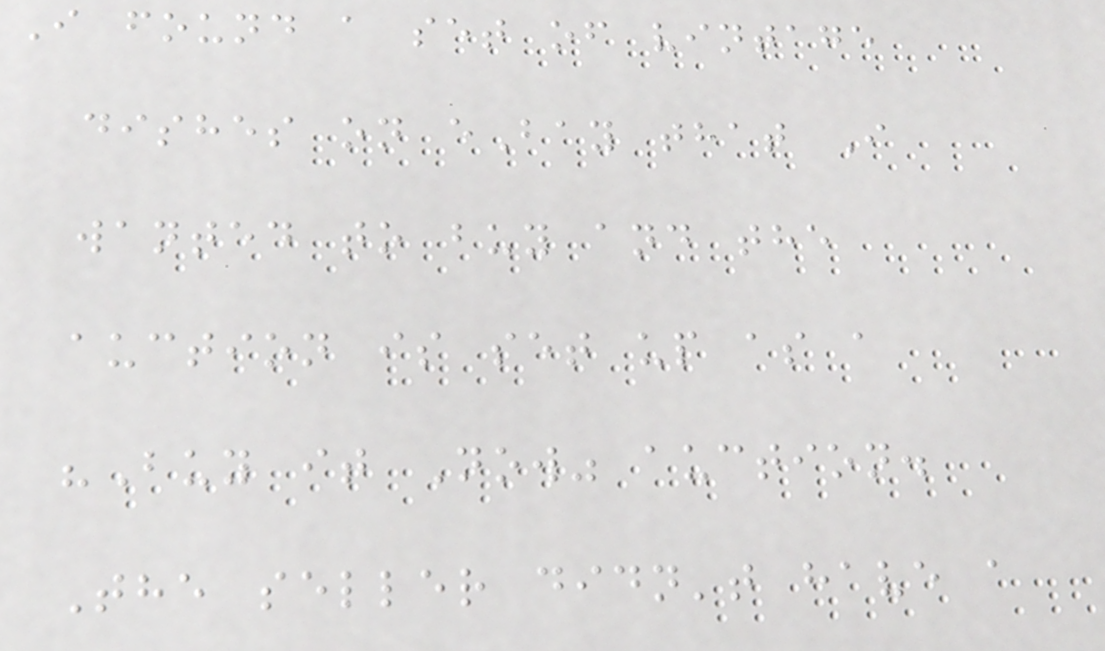I found a set of vintage
dishes on eBay that I
wanted to buy and the
auction is set up as a
"Buy it Now" auction.
The seller didn't have a
